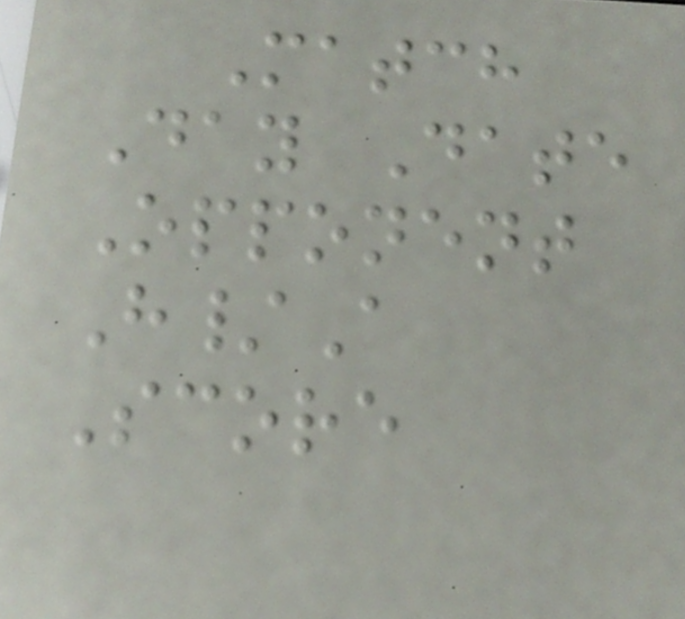Match
Day Date
Opponent
H/A
Score
